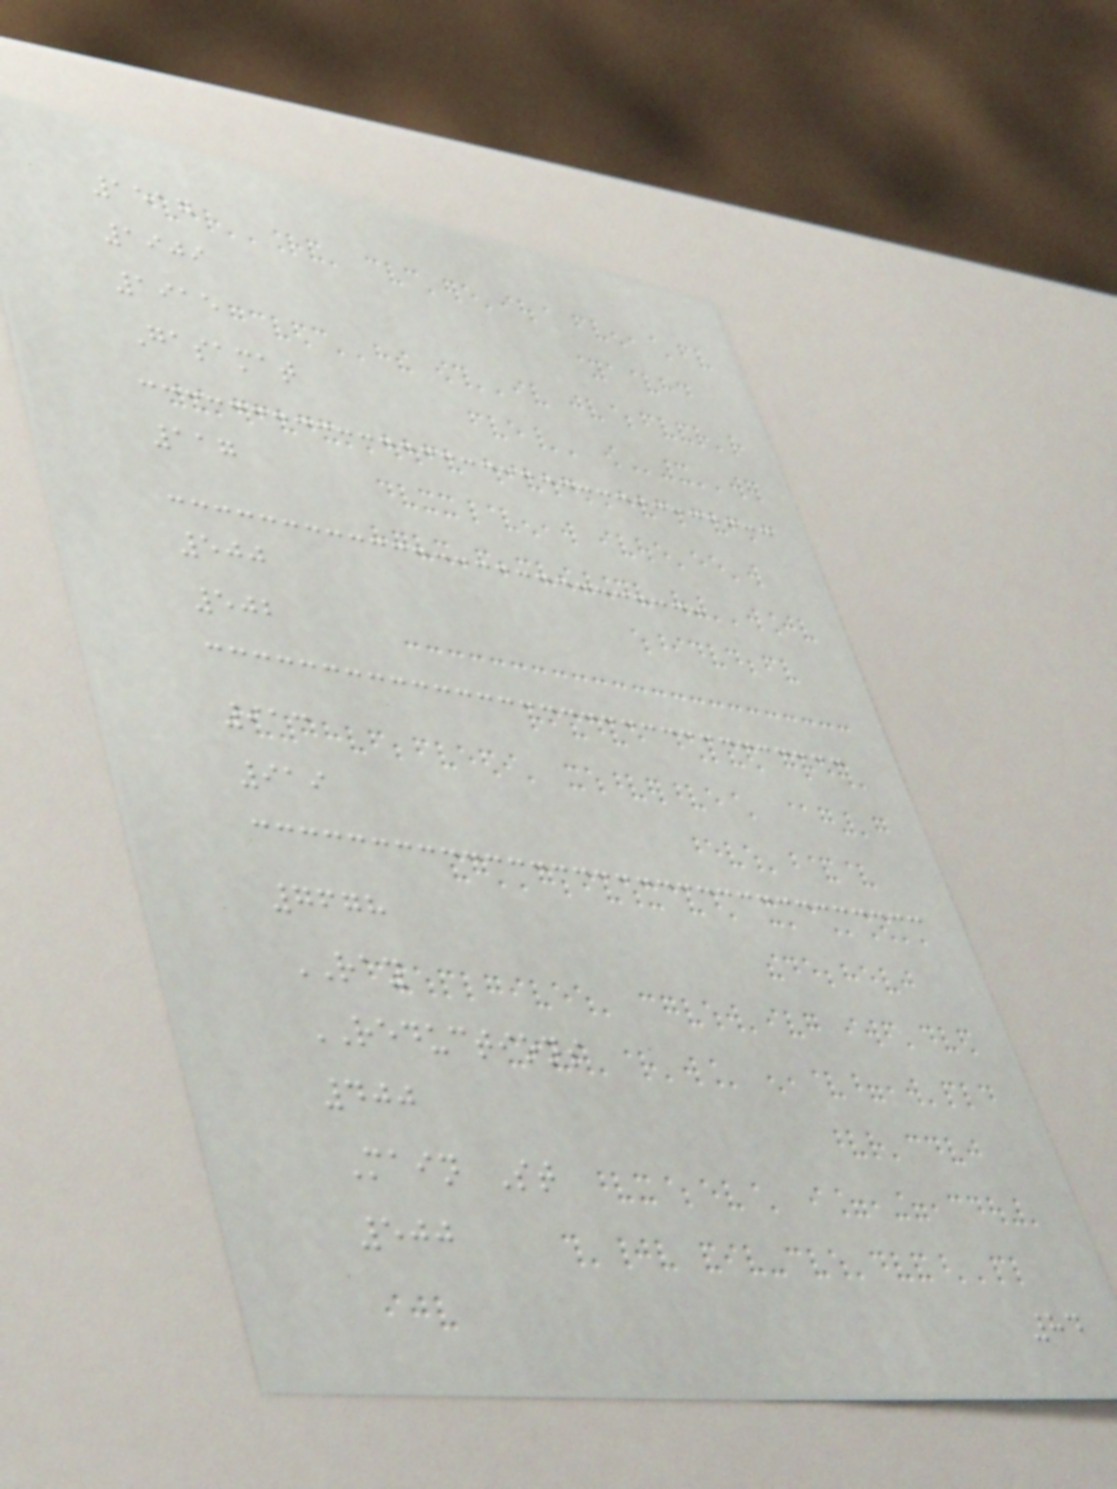1517
1909
1915
Gasamat
117
500
502
913
919
7678
RAY
REDUCTIONS
400
Main St
500
84
